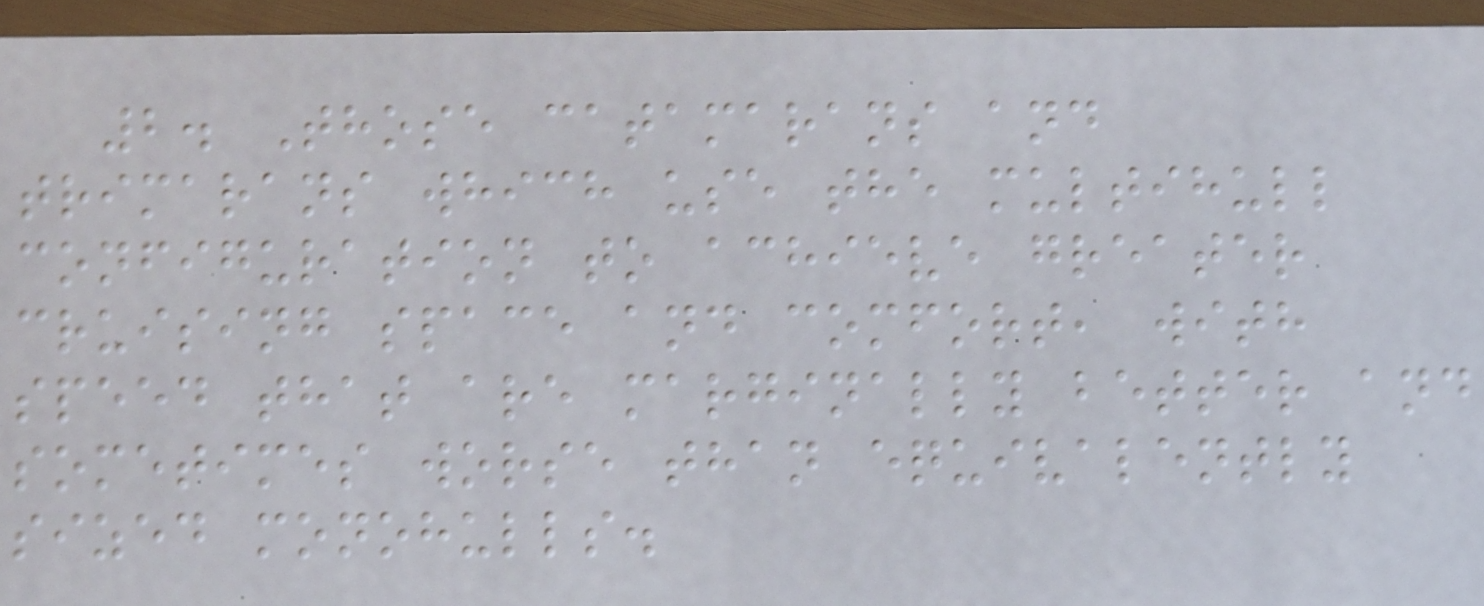2. Those catamarans and
trimarans which use the multihull
configuration to achieve greater
cruising space and comfort, with
speed that are marginally better and
sometimes worse than equivalently
sized monohulls.
